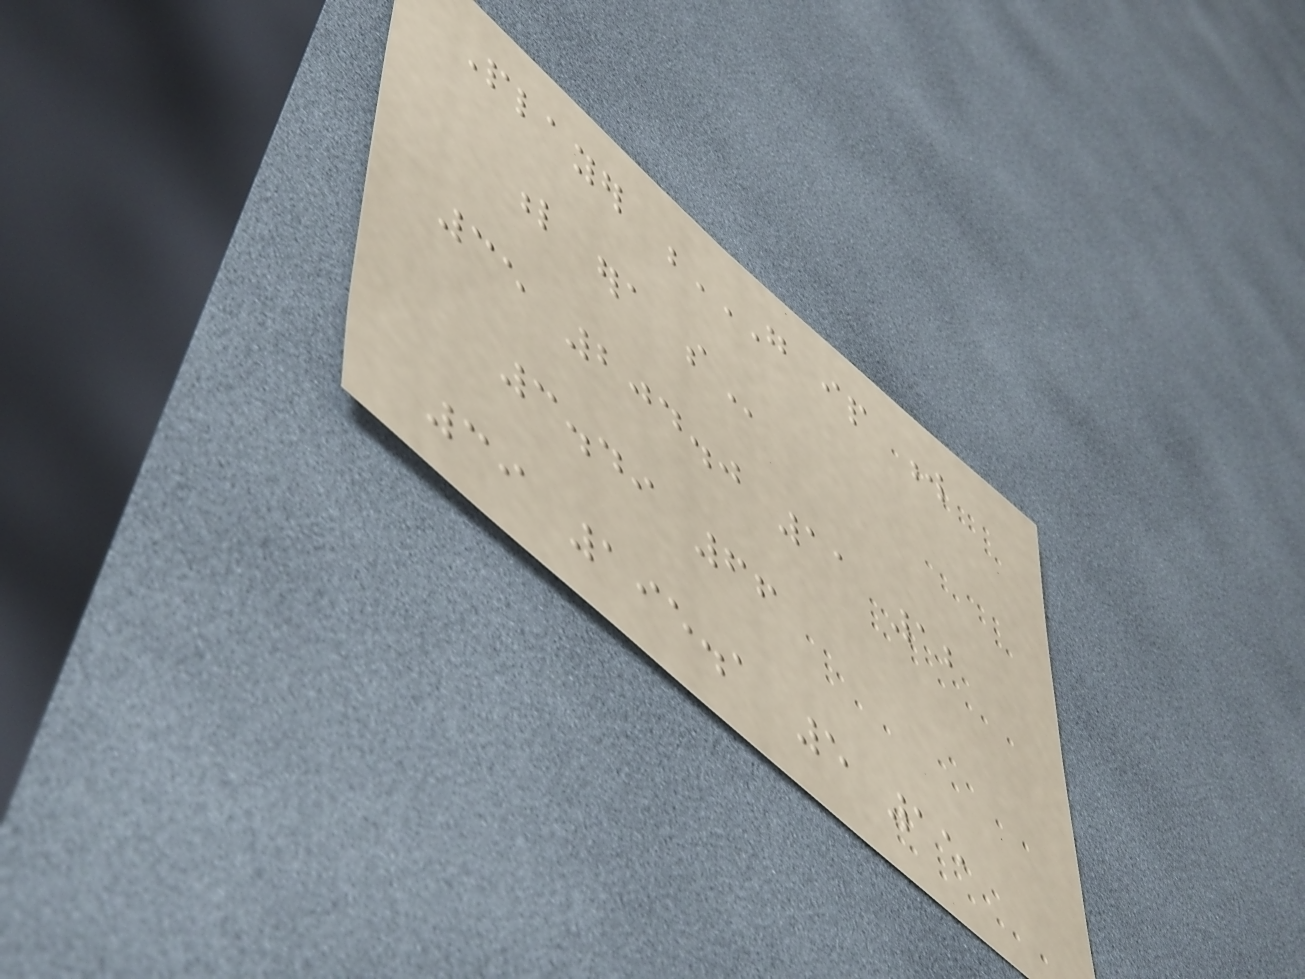Player G IP W
L ERA SO
35 204.0 11 12
3.49 66
39 195.1 5 15
